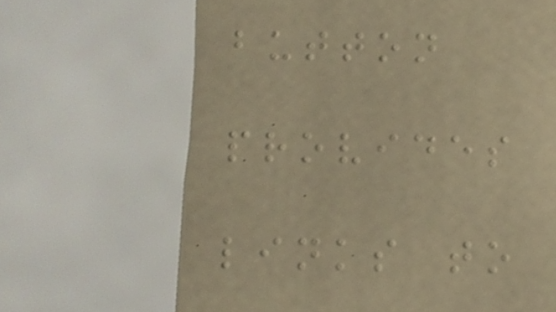button
provides
links to
